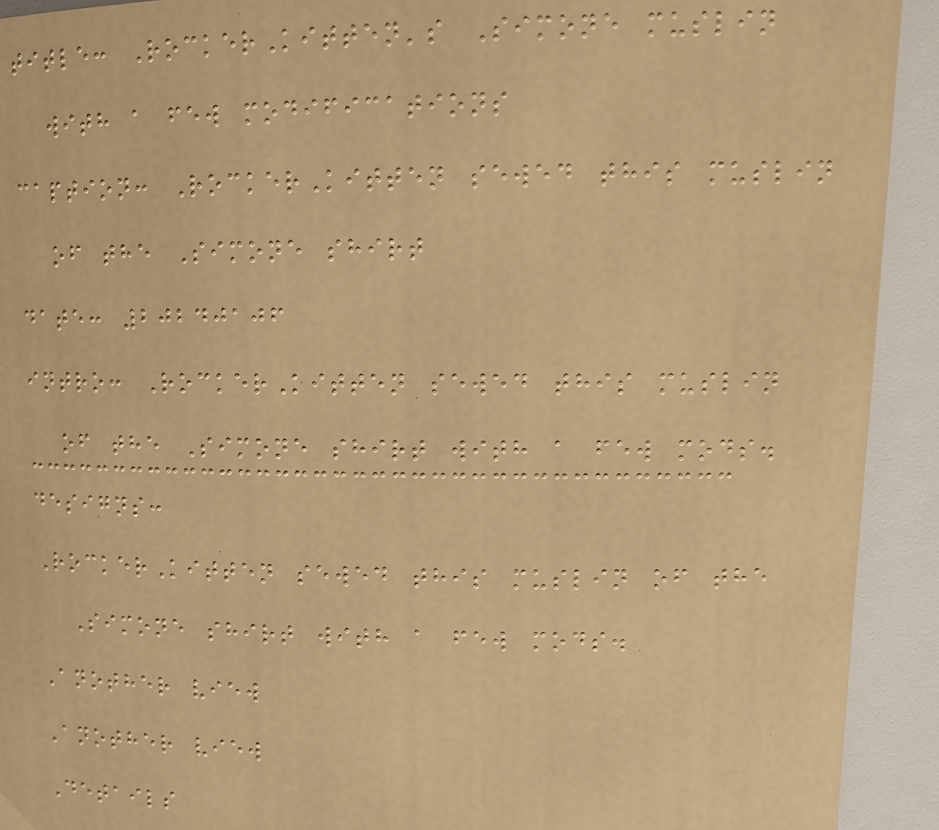title: RockerKitten's Simone muslin
with a few modifications
caption: RockerKitten sewed this muslin
of the Simone shirt
date: 20240106
intro: RockerKitten sewed this muslin
of the Simone shirt with a few mods.
designs:
RockerKitten sewed this muslin of the
Simone shirt with a few mods.
Another view
Another view
Details
